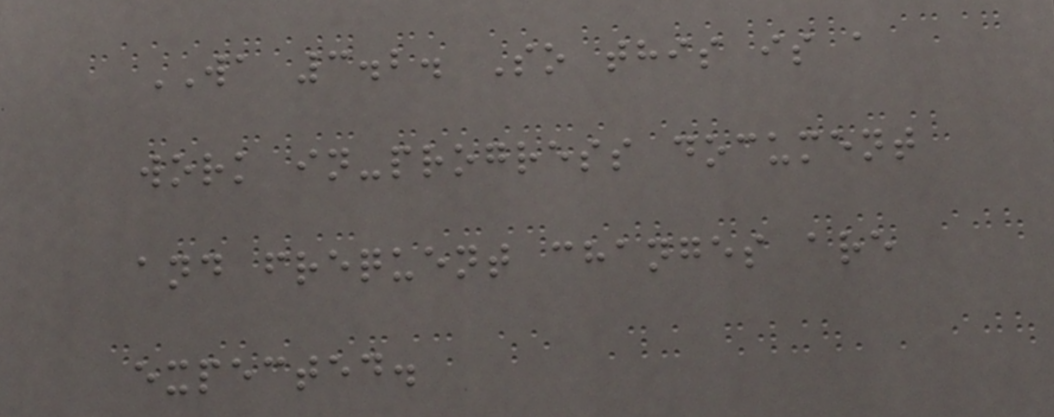WA 3.2. So this is a
work in-progress document
and frequent changes are
expected.
